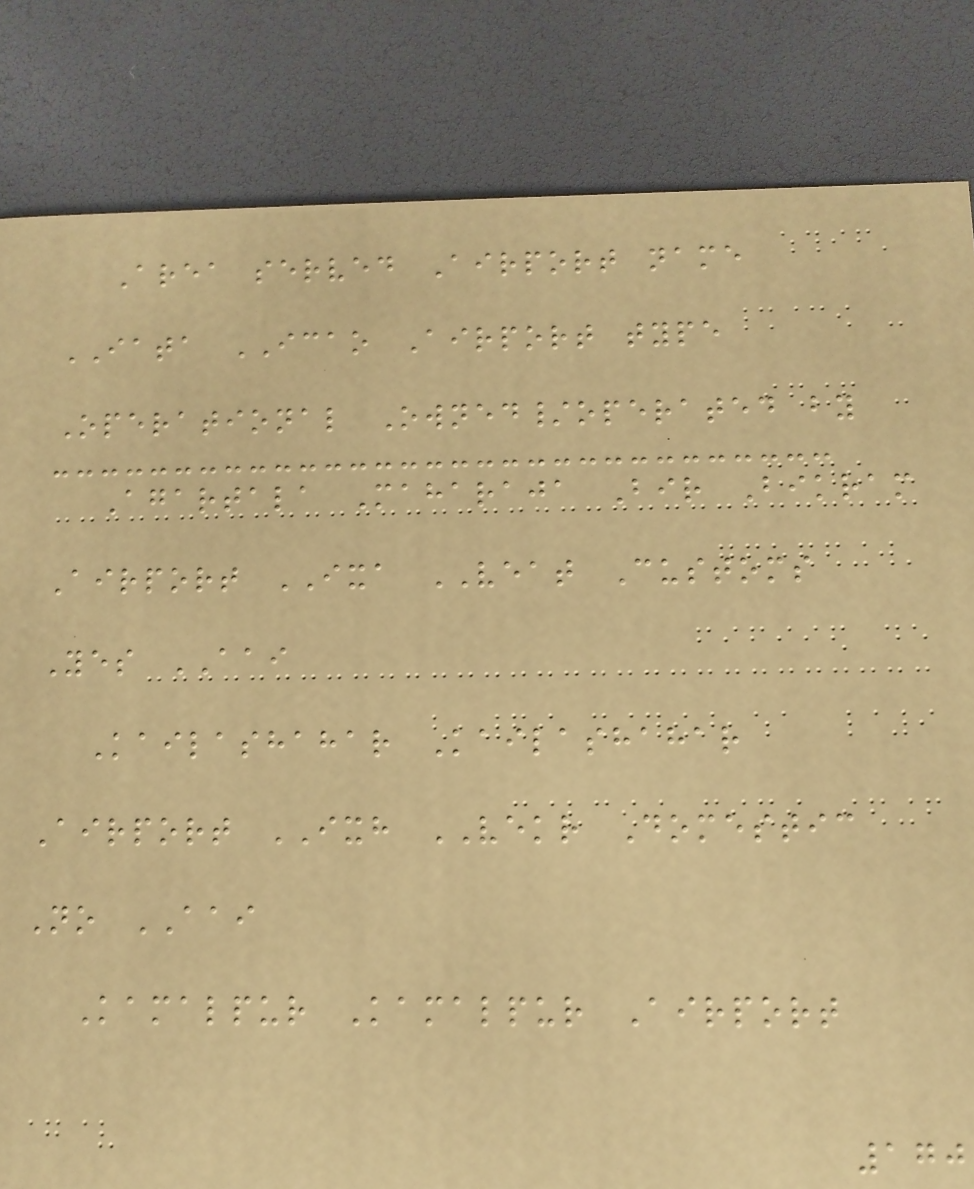Area served Airport name
IATA ICAO Airport type
Operational Owned/operated by
Agartala Maharaja Bir Bikram
Airport IXA VEAT Customs
Yes AAI
Kailashahar Kailashahar
Airport IXH VEKR Domestic
No AAI
Kamalpur Kamalpur Airport
170
